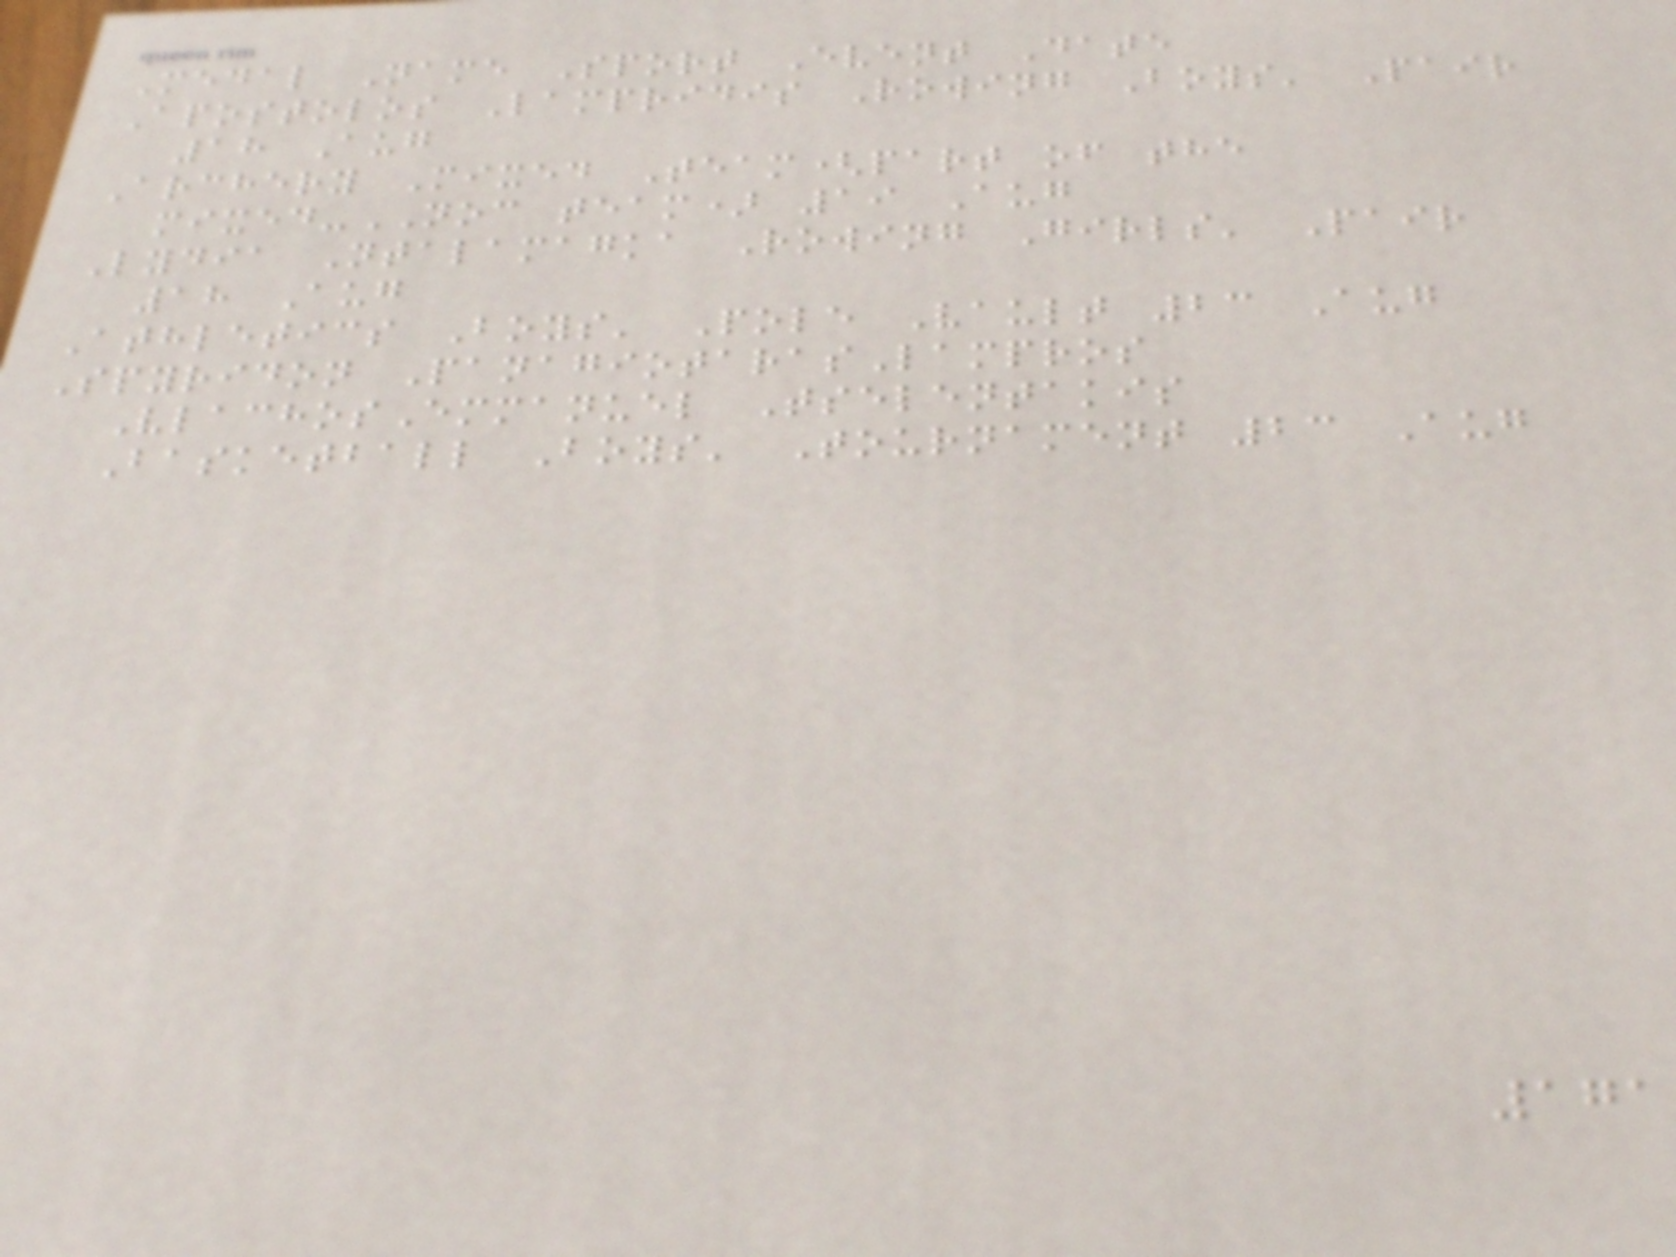Medal Name Sport Event Date
Apostolos Lampridis Rowing Boys' Pair
18 Aug
Archery Mixed Team(part of the
mixed-NOC team) 19 Aug
Lydia Ntalamagka Rowing Girls' Pair
18 Aug
Athletics Boys' Pole Vault 23 Aug
Spyridon PanagiotarasLampros
VlachosEmmanuel Tselentakis
Basketball Boys' Tournament 23 Aug
171
